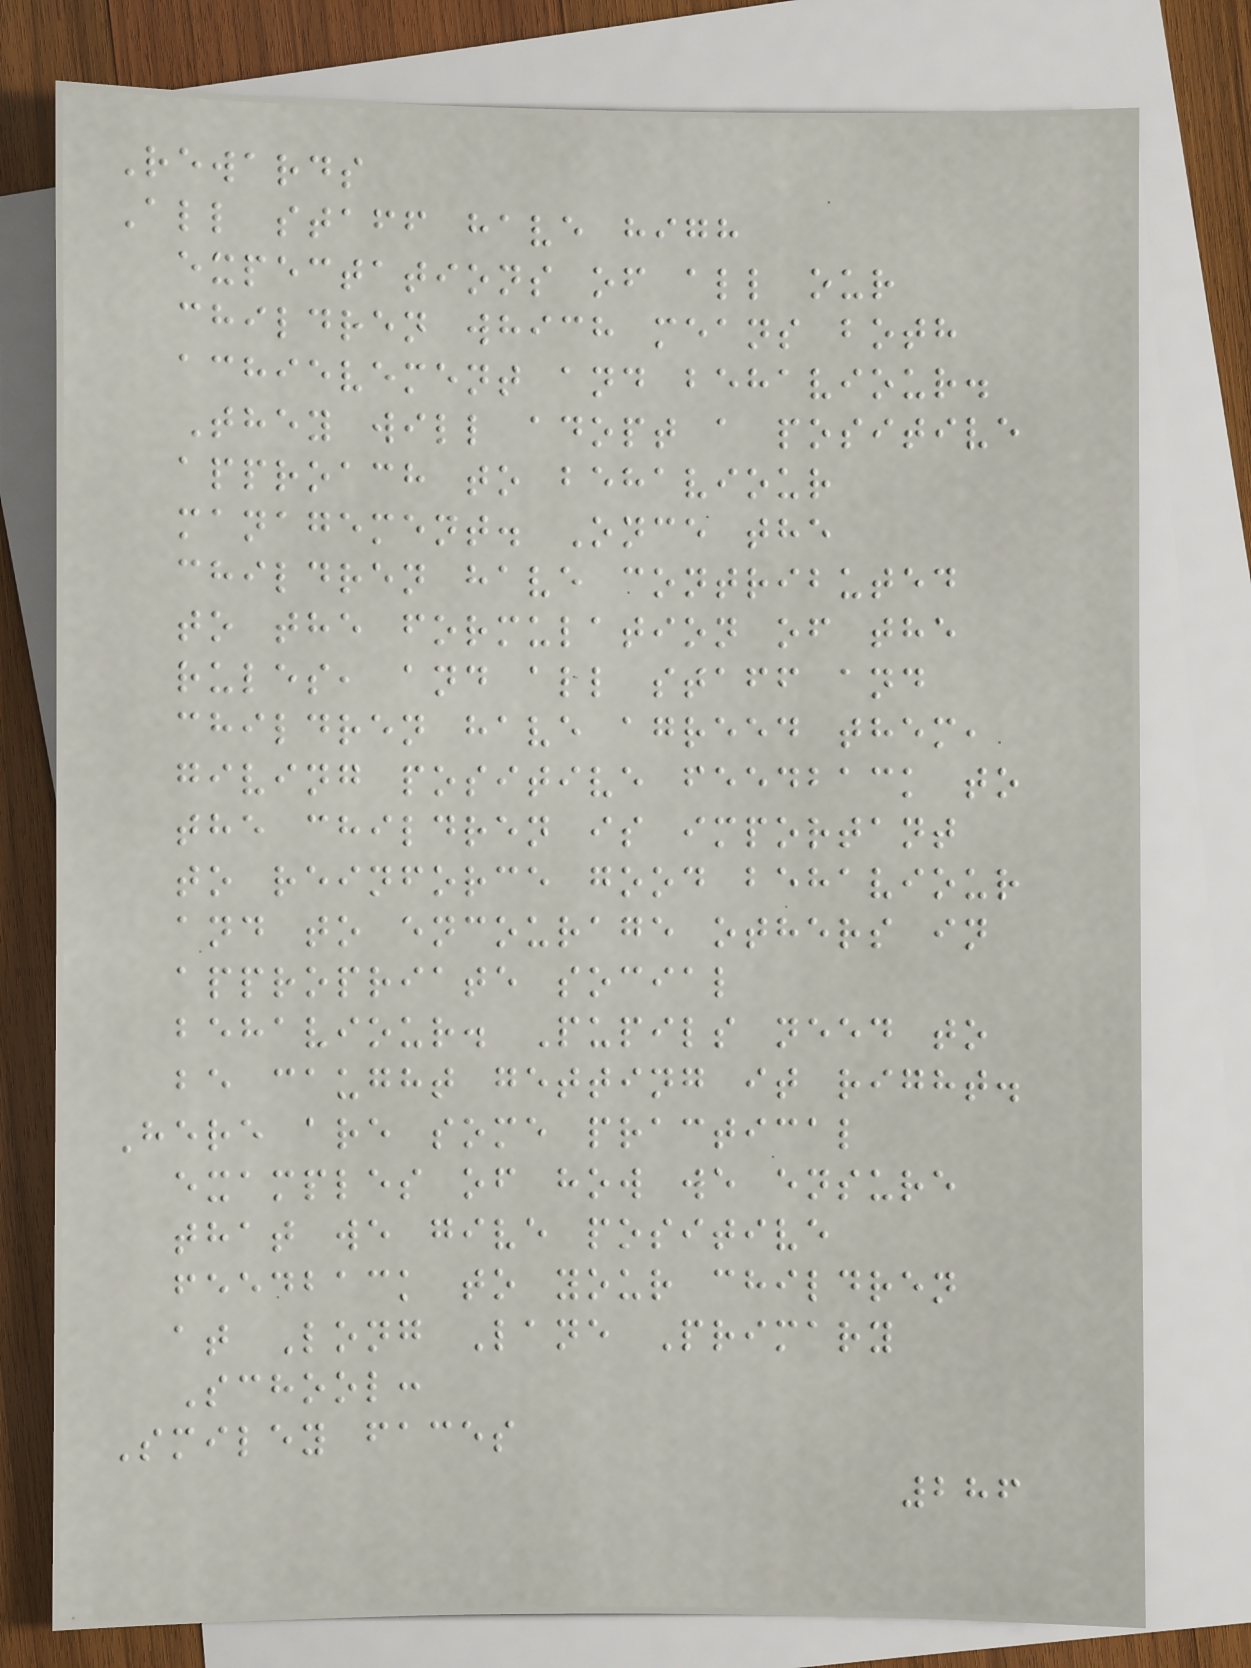Rewards
All staff have high
expectations of all our
children which means both
achievement and behaviour.
They will adopt a positive
approach to behaviour
management. Once the
children have contributed
to the formulation of the
rules, and all staff and
children have agreed them,
giving positive feedback to
the children is important
to reinforce good behaviour
and to encourage others in
appropriate social
behaviour. Pupils need to
be caught getting it right.
Here are some practical
examples of how we ensure
that we give positive
feedback to your children
at Long Lane Primary
School:
Smiley faces
286
